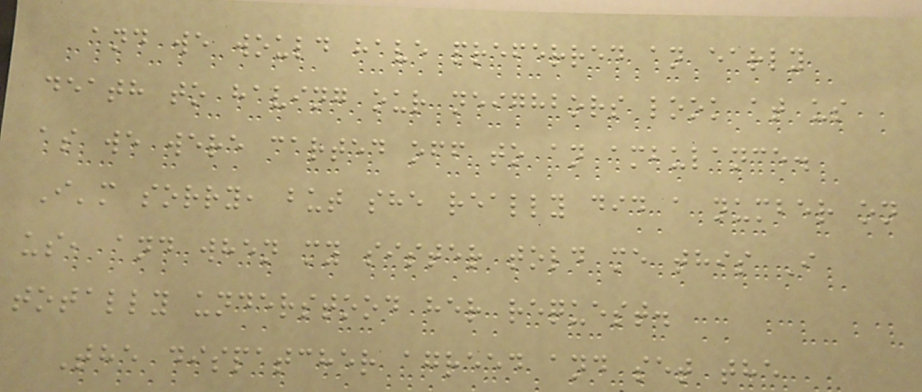and we would have preferred an early
death to having our neighbors look at us
as we were carted off to an ambulance.
I'm sorry, but she really did a number on
us, and when my sister told me this I
totally understood her request.
The dispatcher agreed and set the
